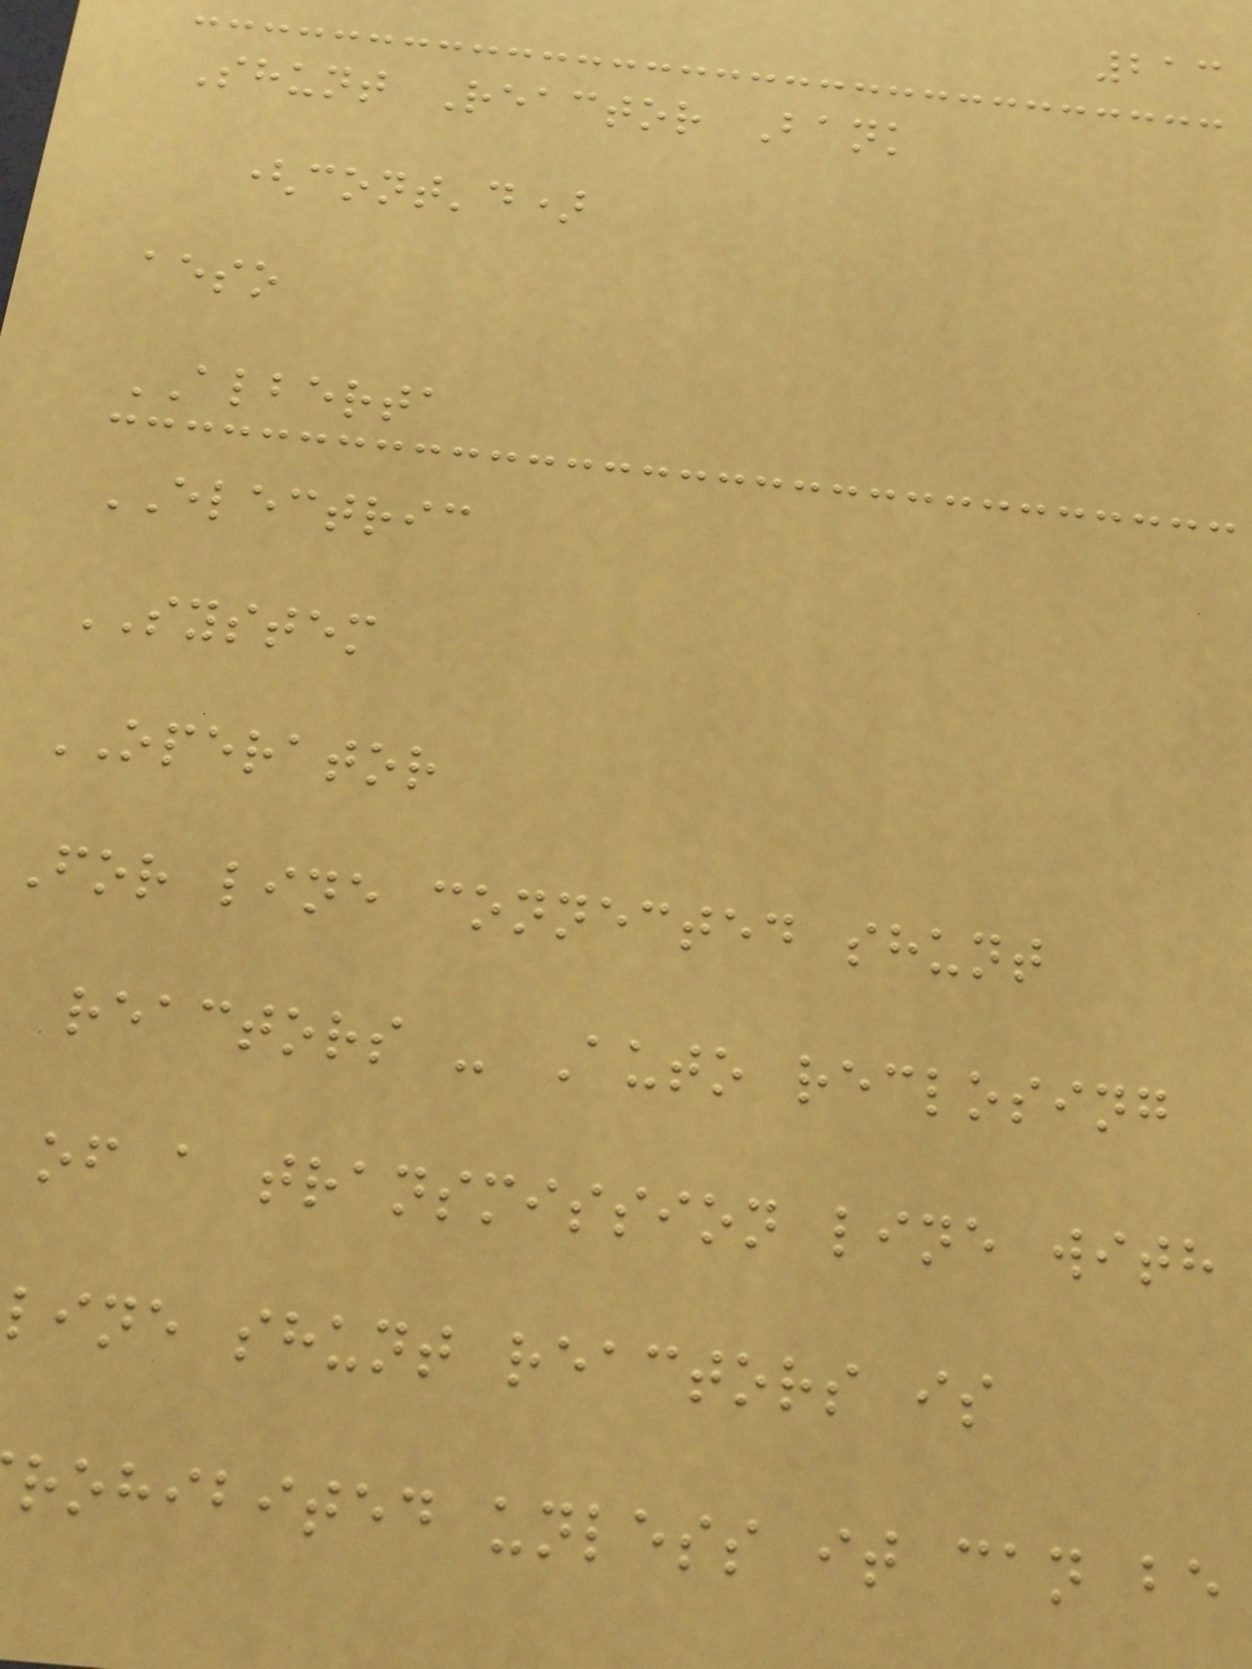213
Shunt Reactor Bank
(cont'd)
aeso
ALBERTA
ELECTRIC
SYSTEM
OPERATOR
For line connected shunt
reactors - Auto reclosing
of a transmission line with
line shunt reactors is
rohibited unless it can be
